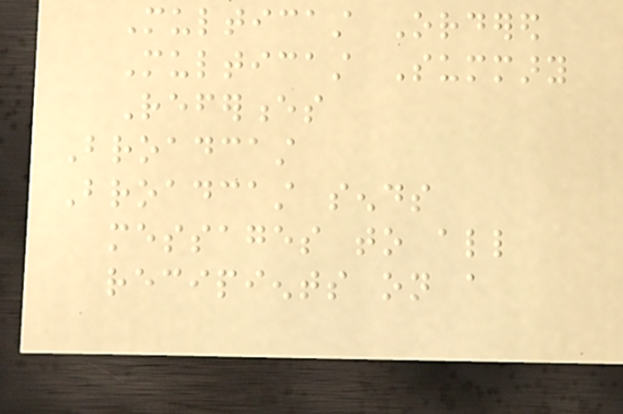Multicast Ordered
Multicast Summary
References
Broadcast
Broadcast sends
messages to all
recipients on a
